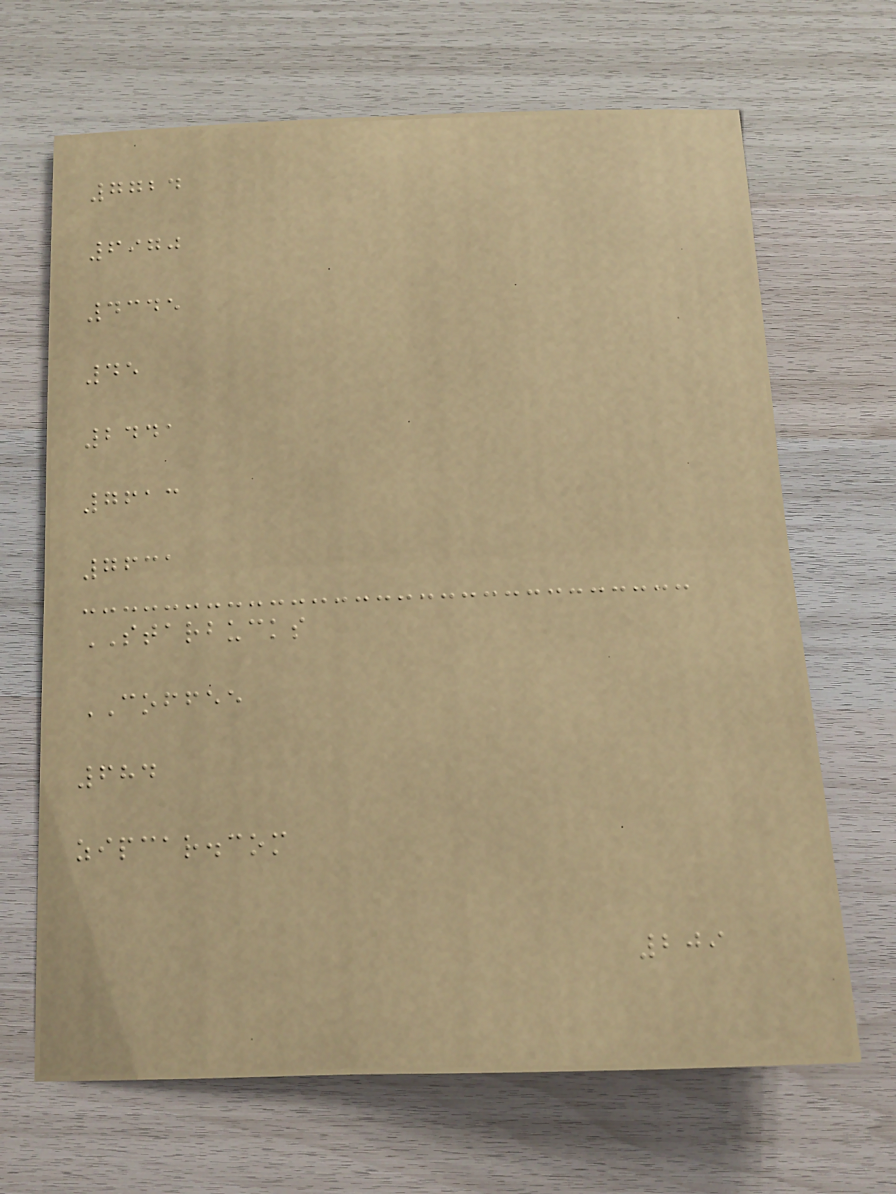7724
6970
4345
45
2441
7613
7631
STARBUCKS
COFFEE
684
zipcar.com
209
